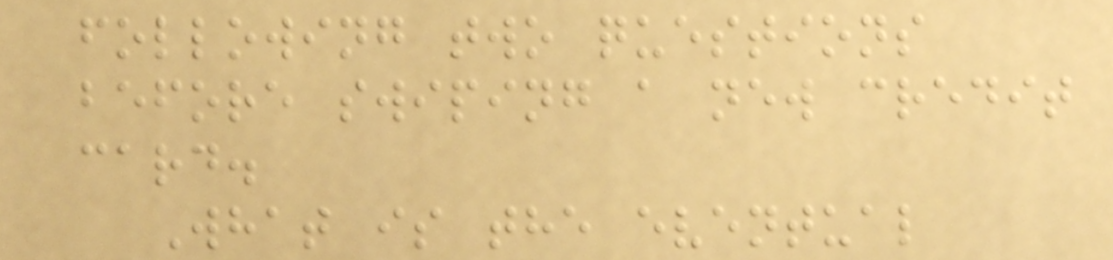following two questions
before swiping a new credit
card.
What is the eventual
